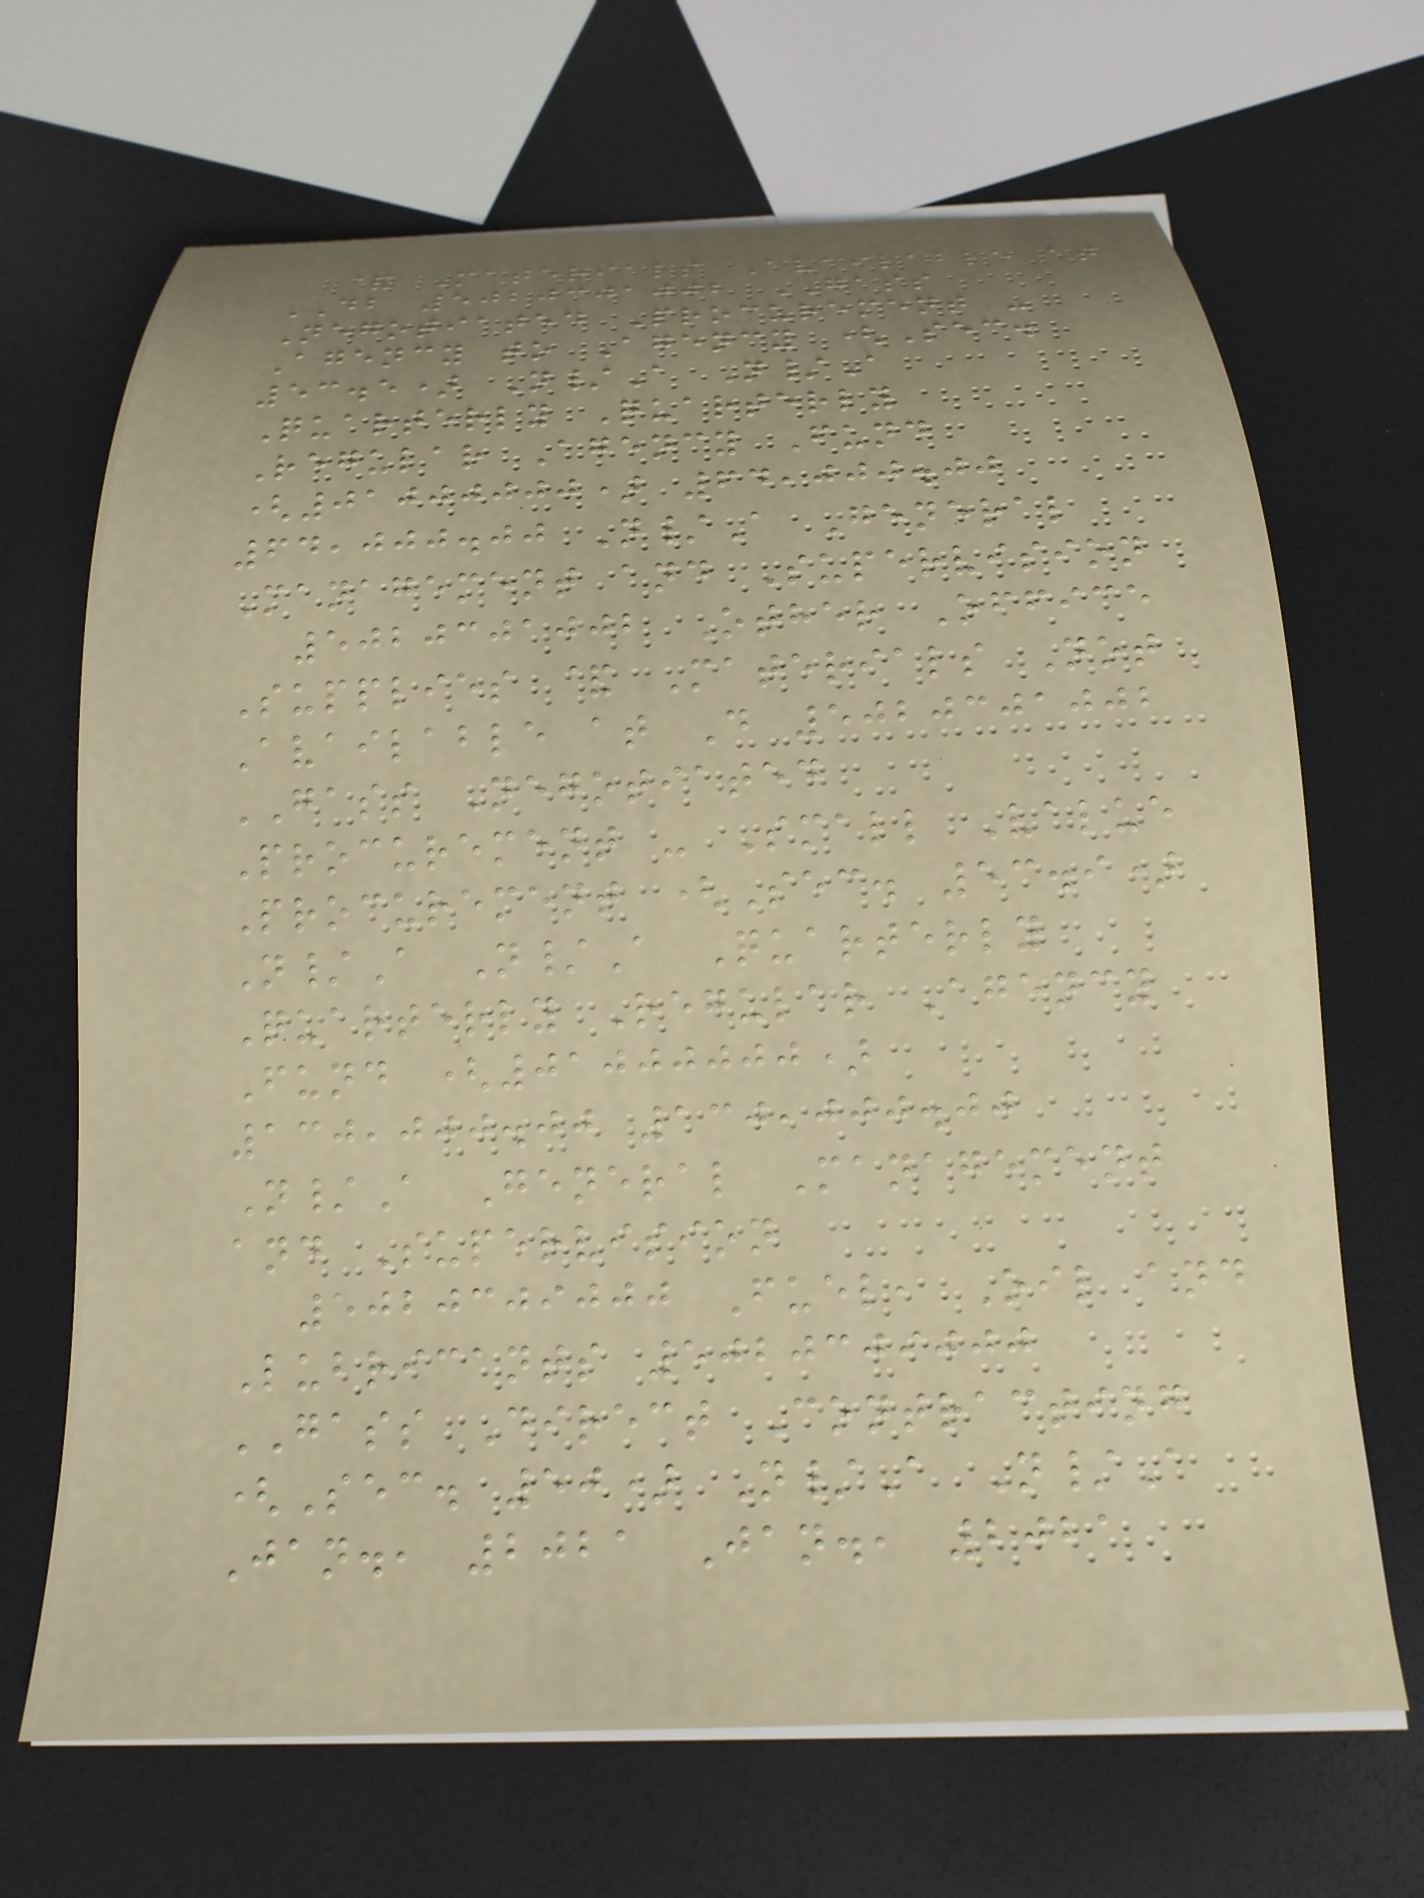& Materials Available at
DB 5020301002 GASS
Negotiated Procurement -
Agency to Agency (Sec.
53.5) N/A N/A
Quarterly Quarterly
Regular Agency Fund
(01000000) 64,000.00
64,000.00 N/A General
Management and Supervision
5020301002 Other Office
Supplies & Materials Not
Available at D 5020301002
GASS Negotiated
Procurement - Small Value
Procurement (Sec. 53.9)
N/A N/A Quarterly
Quarterly Regular Agency
Fund (01000000)
130,000.00 130,000.00
N/A General Management
and Supervision
5020309000 Fuel, Oil and
Lubricants 5020309000
GASS Direct Contracting
(Sec. 50) N/A N/A
Jan., 2021 Jan., 2021
